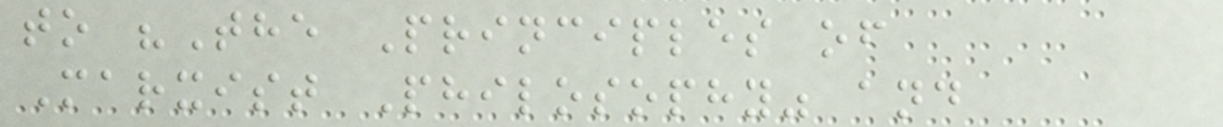to "The Principles of
Marxist Philosophy" and
